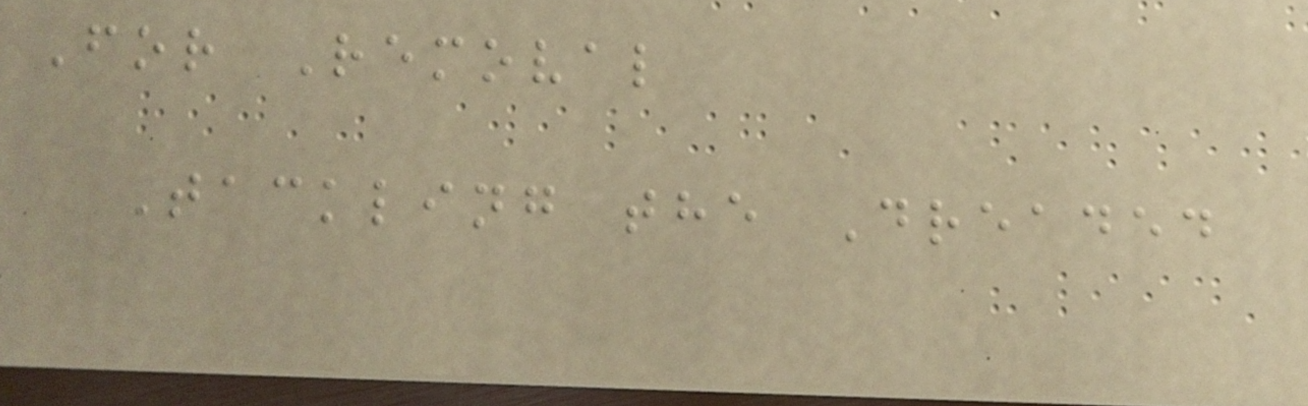For Removal
Tackling the Dreaded
